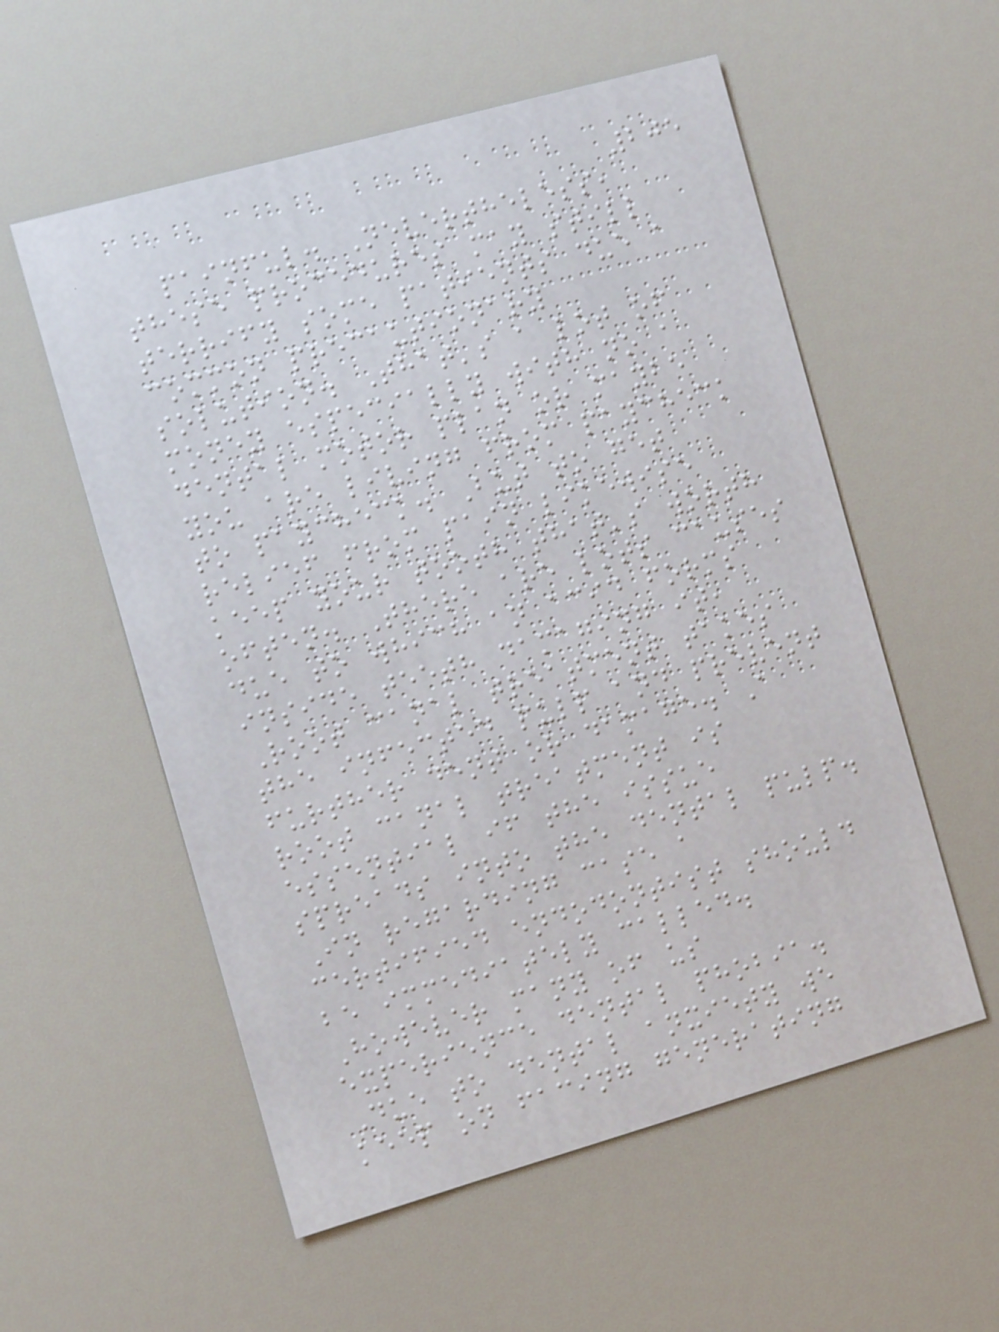205
painful. Nevertheless,
these procedures may still
terrify some patients due a
common precautionary
solution. That's a lot of
money especially with no a
dental motor plan or maybe
you are living from paycheck
to paycheck. But to get
relief from pain likewise
keep your tooth that's worth
often. There are lots causes
due to which an acid forms
inside teeth damaging it,
Root canal treatment takes
the infected pulp and prevent
further dent or damage. A
root canal treatment is
essential if the issue
spreads into the dental pulp.
In regarding case a
certified endodontist should
be immediately called.
However many of us
experience dental phobia.
Due to dental anxiety we
keep on facing generating
